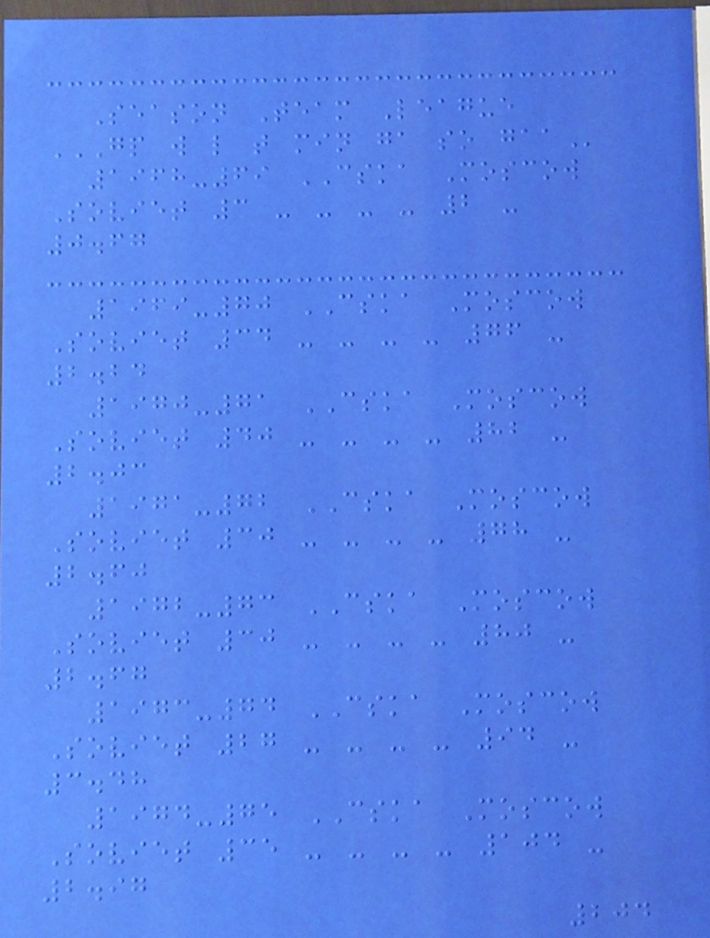Season Team League
GP W L T MIN GA SO GAA
1968-69 CSKA Moscow
Soviet 3 - - - - 2 -
0.67
1969-70 CSKA Moscow
Soviet 34 - - - - 76 -
2.24
1970-71 CSKA Moscow
Soviet 40 - - - - 82 -
2.03
1971-72 CSKA Moscow
Soviet 30 - - - - 78 -
2.60
1972-73 CSKA Moscow
Soviet 30 - - - - 80 -
2.67
1973-74 CSKA Moscow
Soviet 27 - - - - 94 -
3.48
1974-75 CSKA Moscow
Soviet 35 - - - - 104 -
2.97
204
